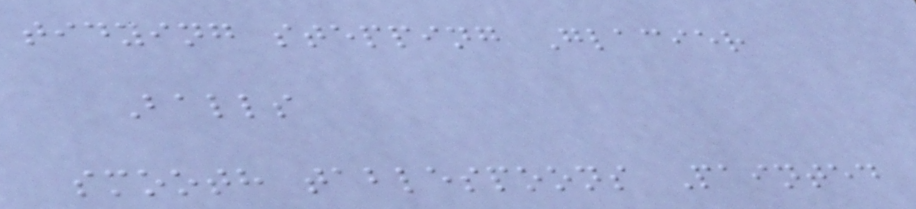tidying stepping Glacier
Balls
smooth tablespoons Painted
